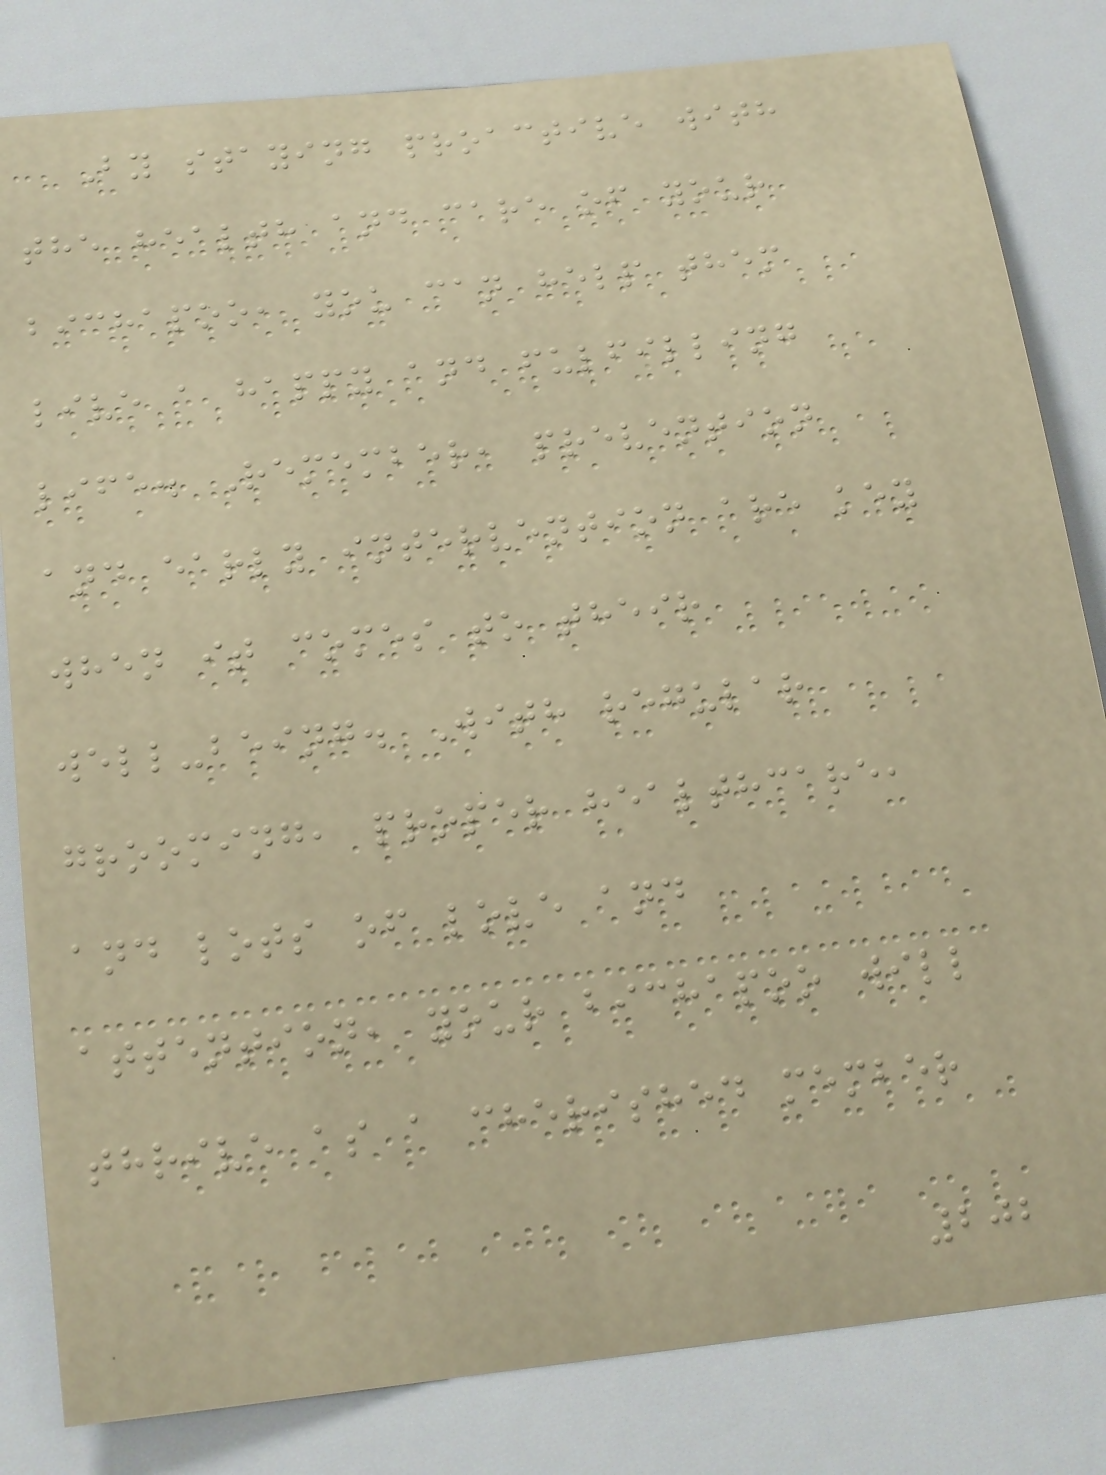By staying proactive with
the health and care of your
bichapoo, you can help them
live a happy and fulfilling
life. Remember, prevention
and early intervention are key
when it comes to their
well-being. With regular
grooming, proper healthcare,
and lots of love and
attention, your bichapoo will
thrive as a cherished member
202
